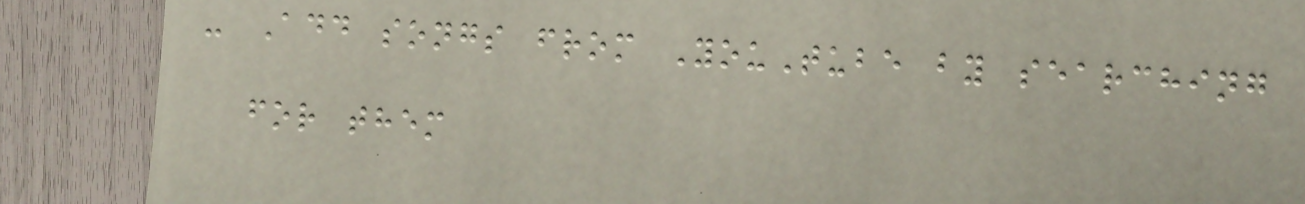- Add songs from YouTube by searching
for them
